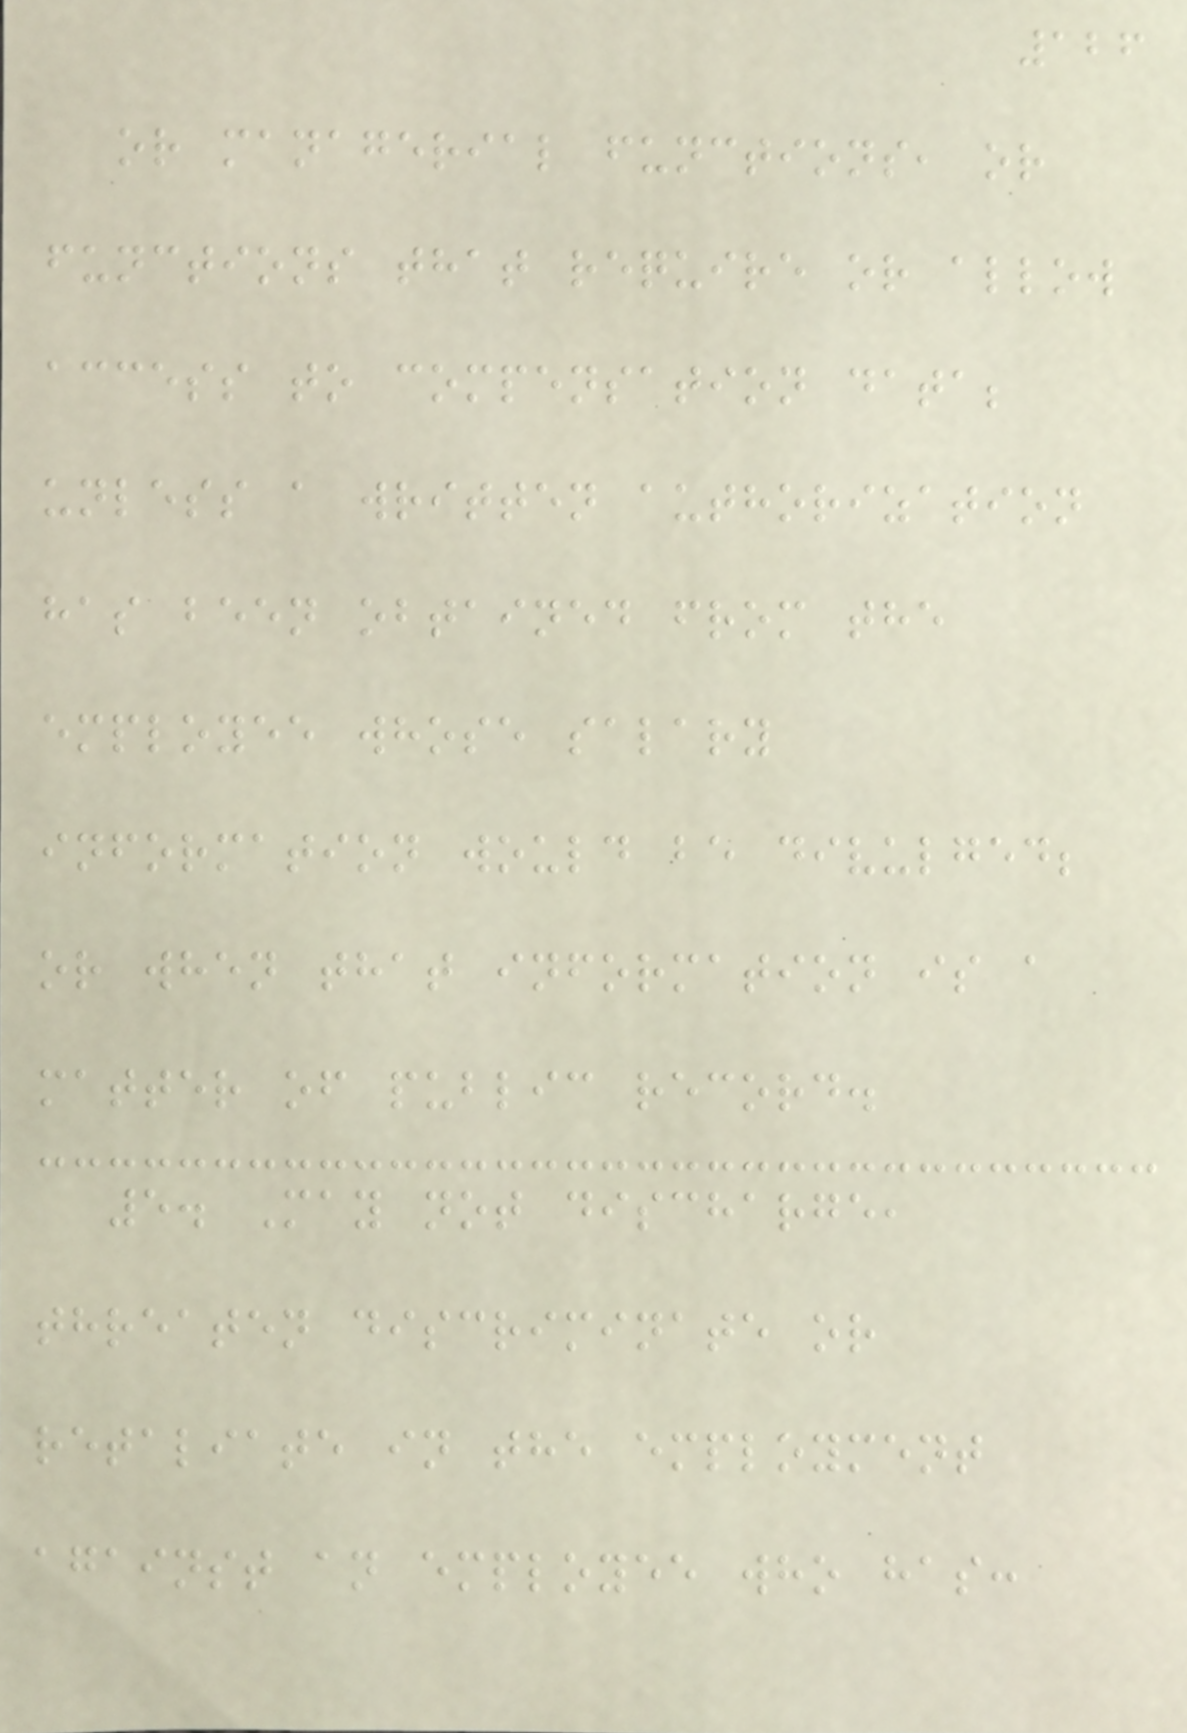126
or managerial functions, or
functions that require or allow
access to compensation data;
unless a written authorization
has been obtained from the
employee whose salary
information would be divulged;
or when that information is a
matter of public record.
5. May not discharge,
threaten discriminate or
retaliate in the employment
against an employee who has:
